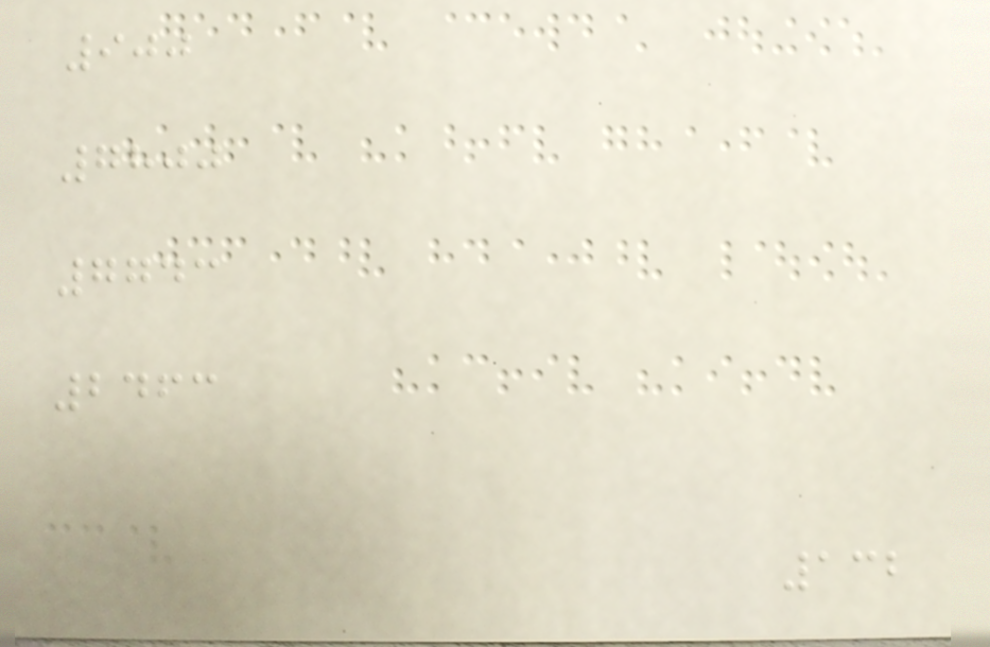900
7800
7743
2463
132
